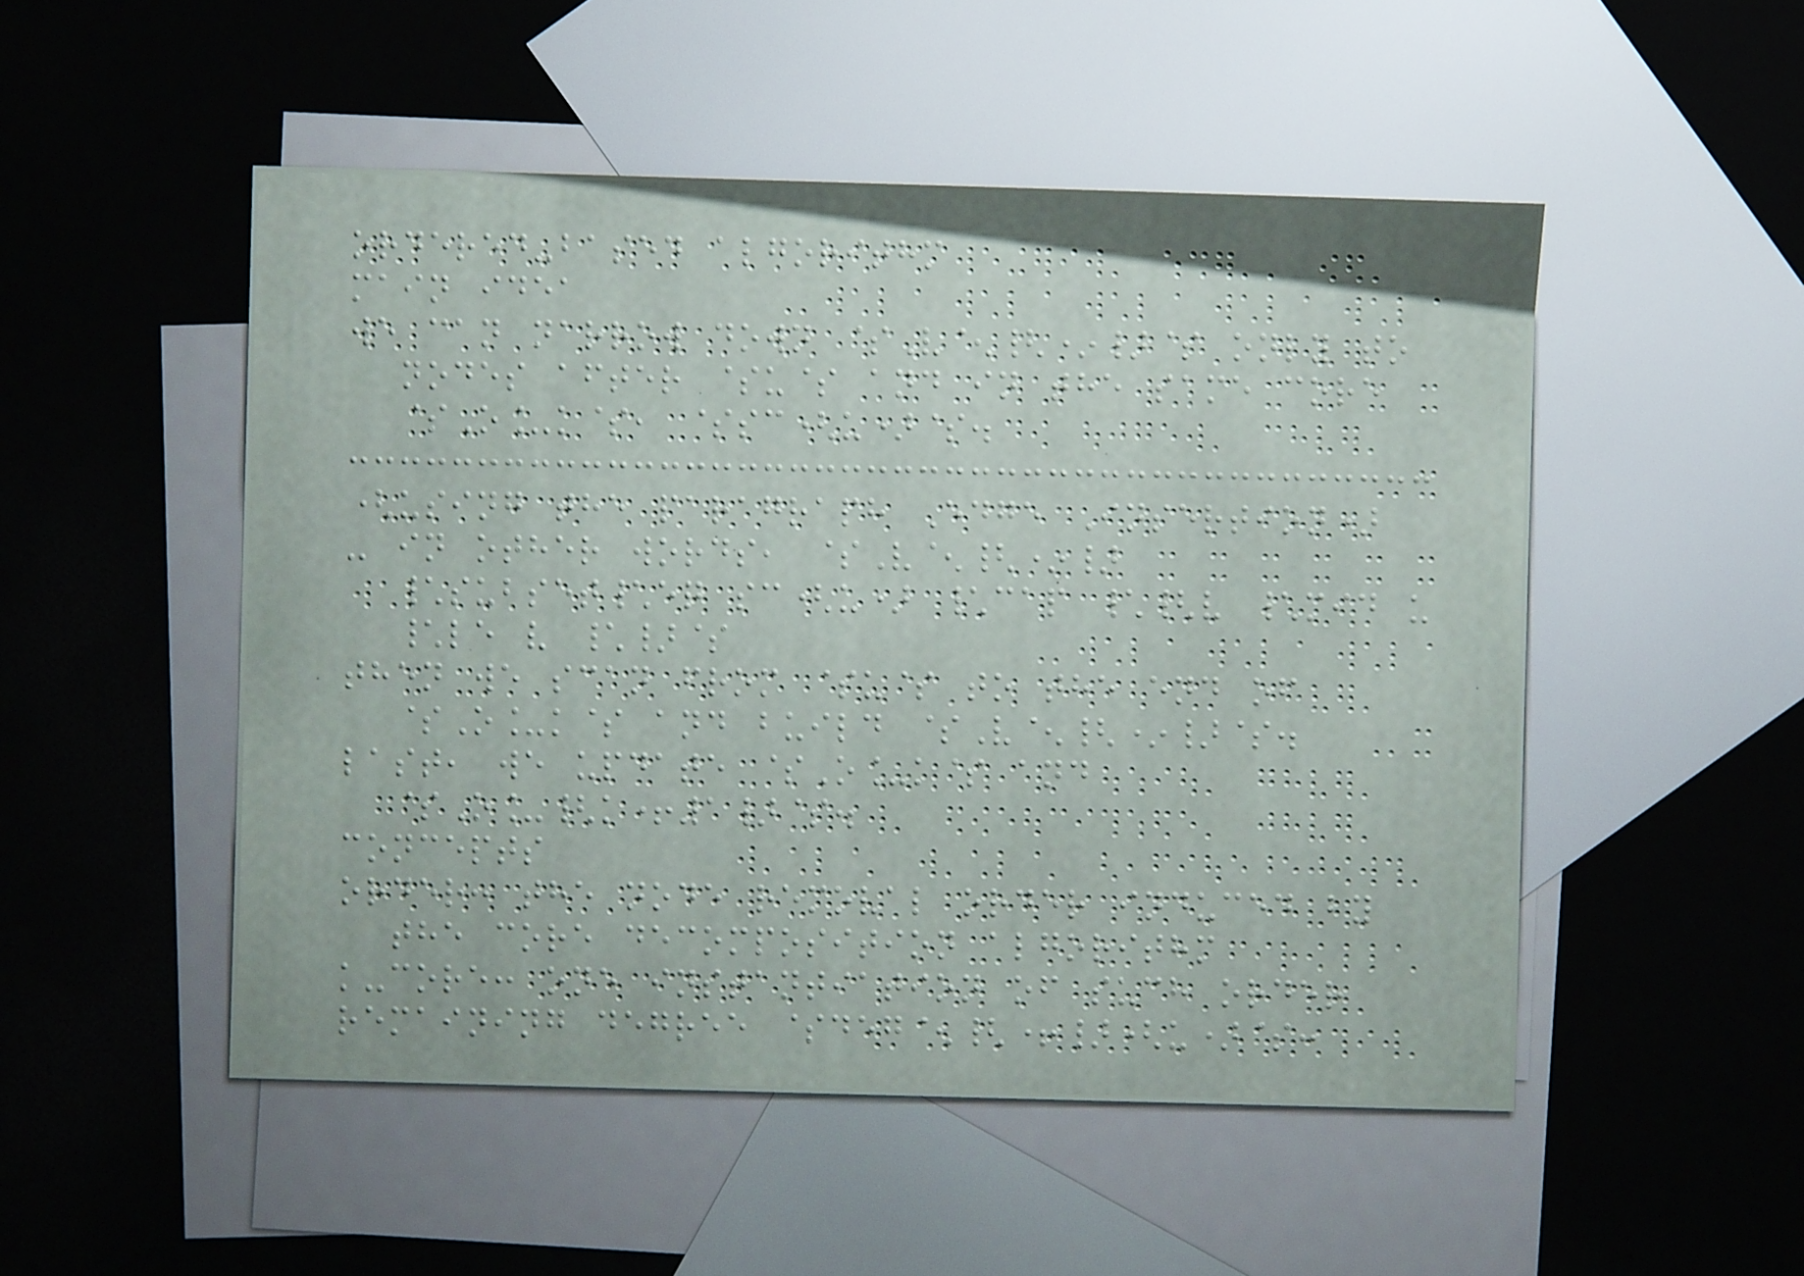ordered-based algorithm
main idea
we can narrow down $V^{*}$ only to
nodes after $u$ and in the same core
$O_k$, $sc(u)$.
(using the paragraph Edge Insertion)
- in other words, $V^{*}
\subset\eq sc(u) \cap \{v \mid u
\le v \}$
then we scan from $u$ to the end of
$O_k$ and build $V^{*}$.
last, we update $O_k$ and
$O_{k+1}$.
concepts
order: the node removal order induced by
the core decomposition algorithm
k-core: one instantiation of such order
remaining degree $deg^{+}(u)$:
